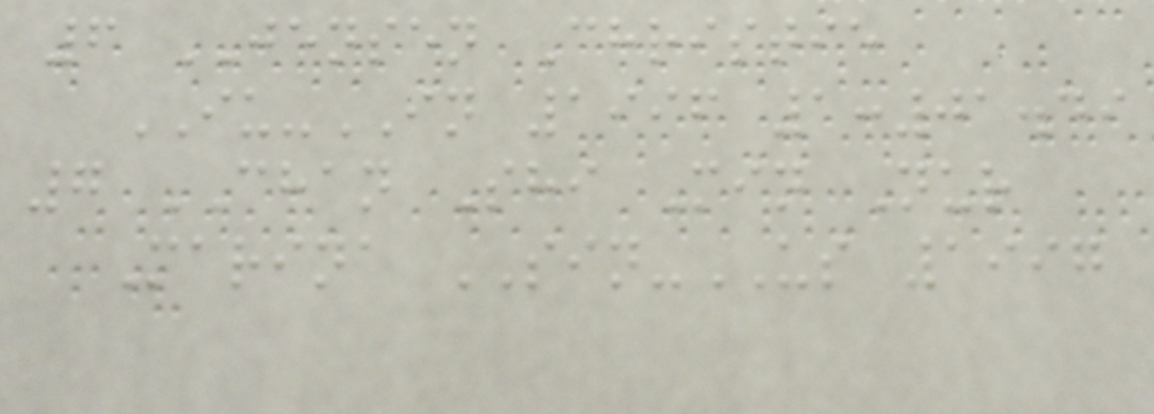6 JENSEN Christie
IU-IN 1996 1:01.49
7 CHAN Shi Min Nur
Marina SIN-US 1997
